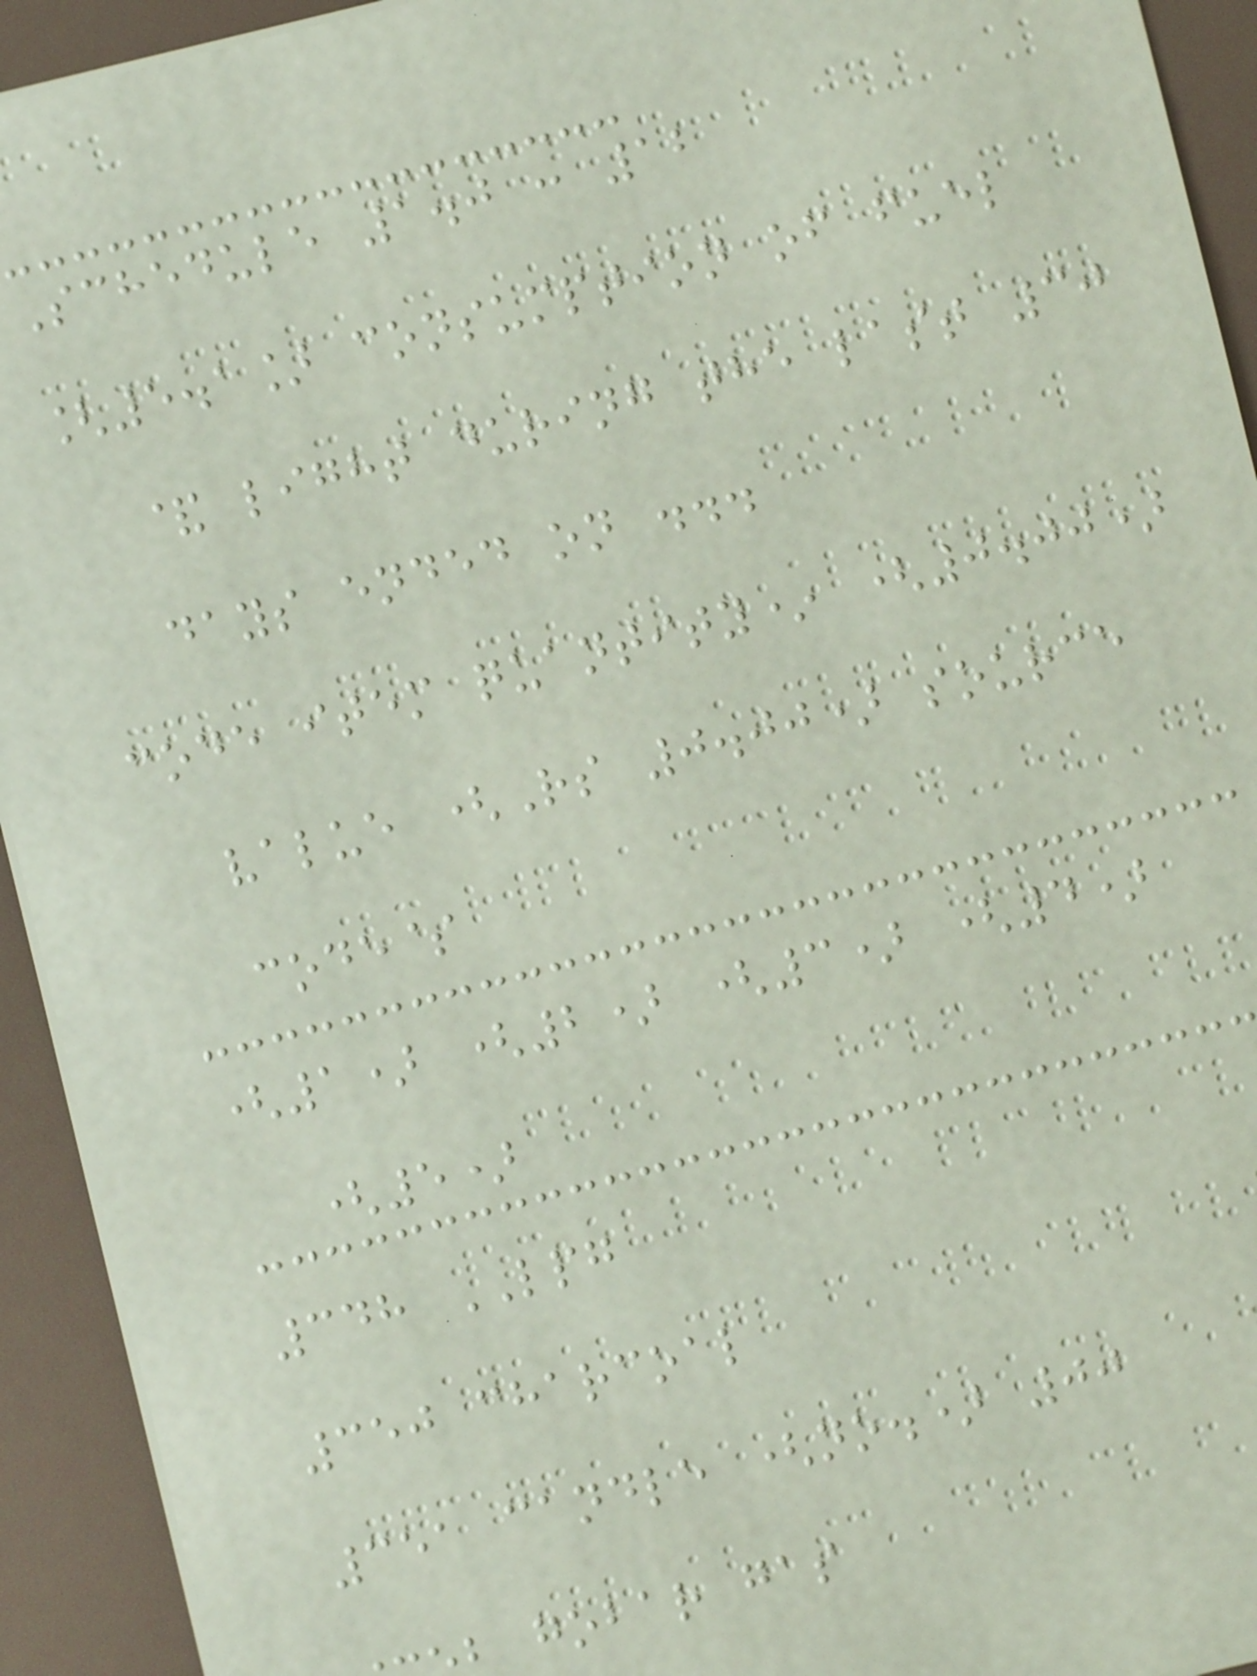Schedule 1.0 : 12
[5.1] consumption of fuel
& light during the last 30
days ended on ...
code item quantity* (0.00)
value (Rs 0.00) source
code$
(1) (2) (3) (4)
(5)
348 LPG
350 charcoal
351 candle (no.) 00
gobar gas
